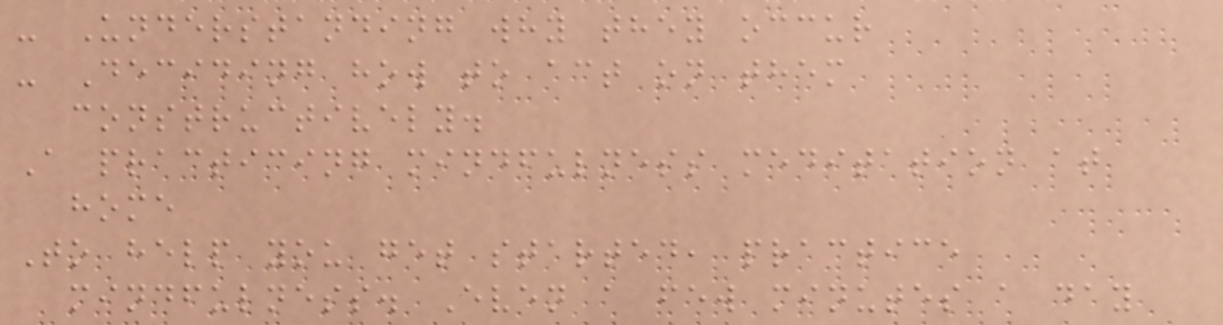- Understanding why they occur
- Deciding how to act on them
constructively.
A practicing mindfulness meditation at
home
To help you get started, practice
mindfulness. Even a few minutes a day
